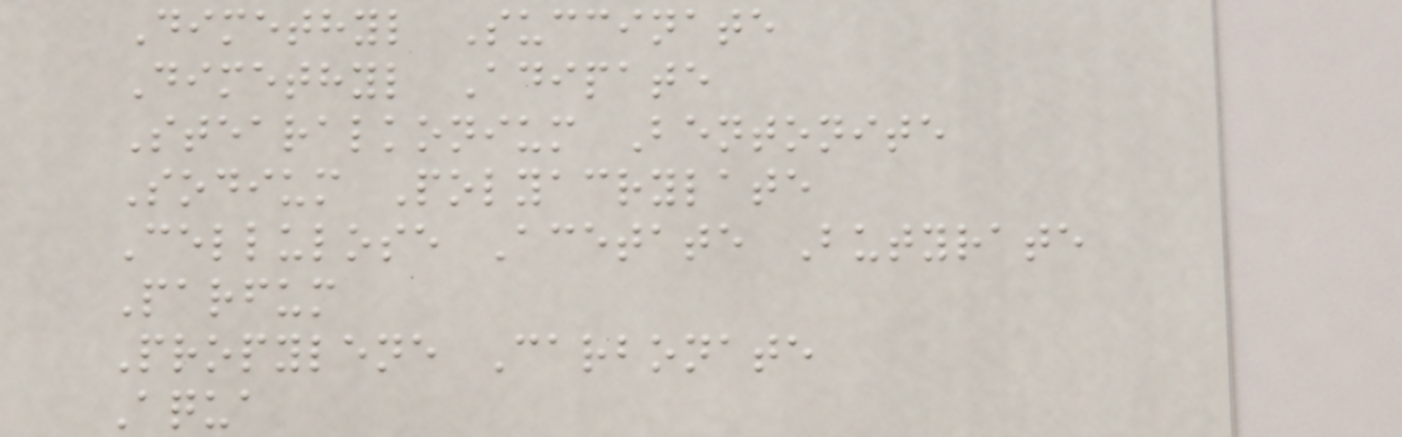Dimethyl Succinate
Dimethyl Adipate
Stearalkonium Bentonite
Sodium Polyacrylate
Cellulose Acetate Butyrate
Parfum
Propylene Carbonate
Aqua
